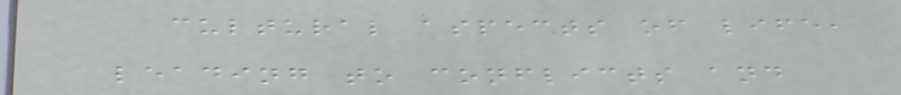cultural aspects of life,
leading to conflicts and
